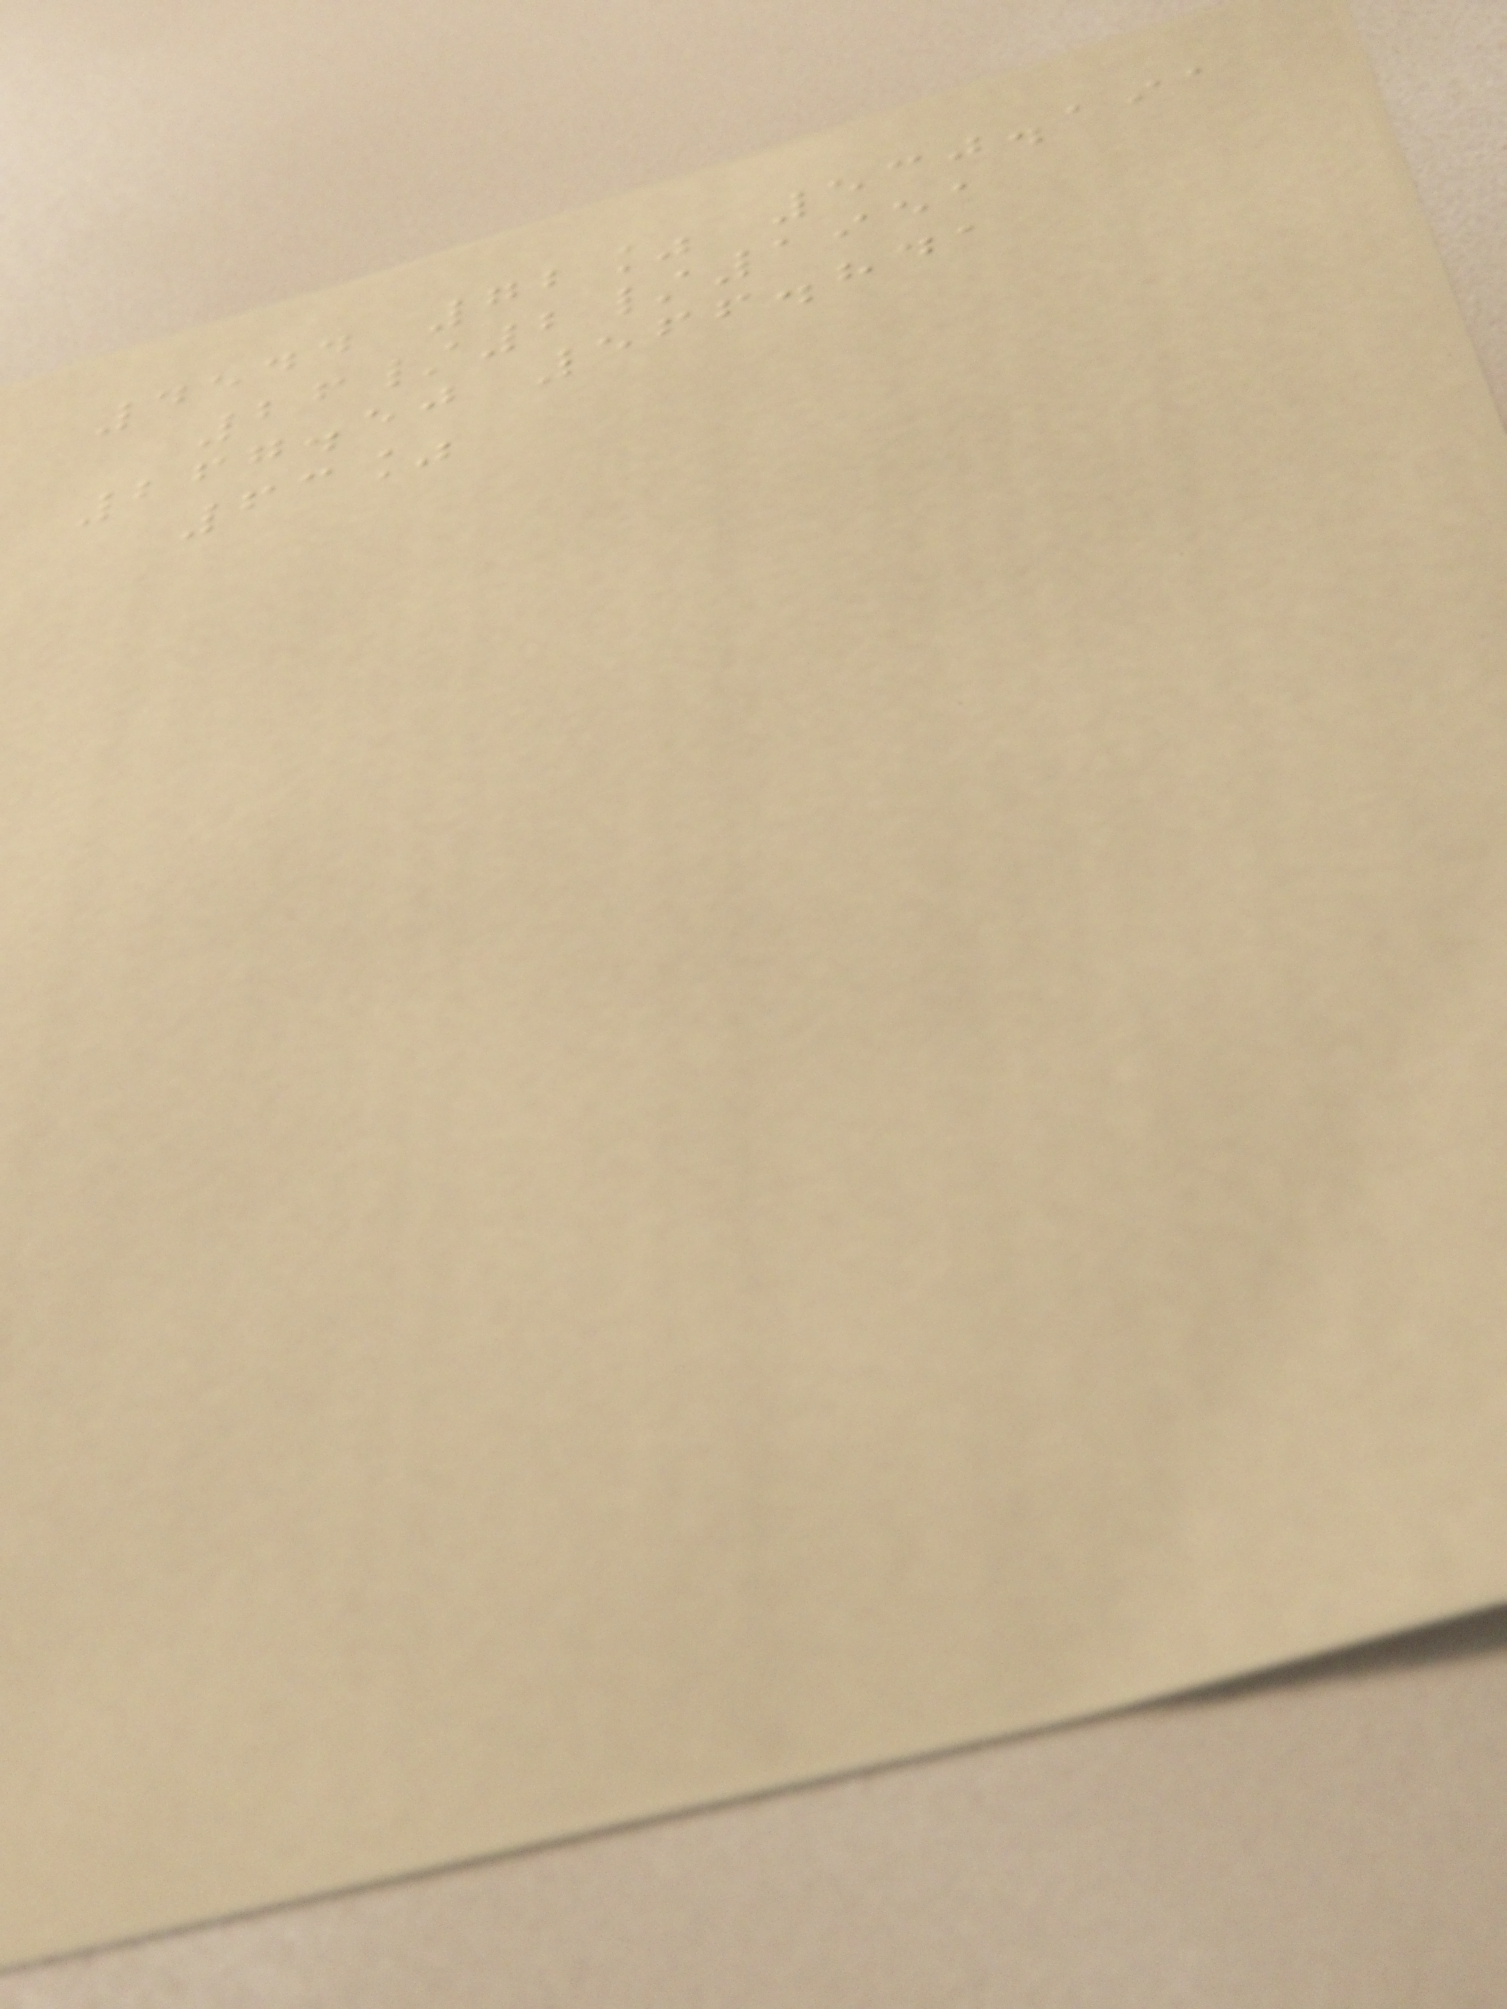4544 72% 530.191
26/2/1951
267.50 566.841
63%
